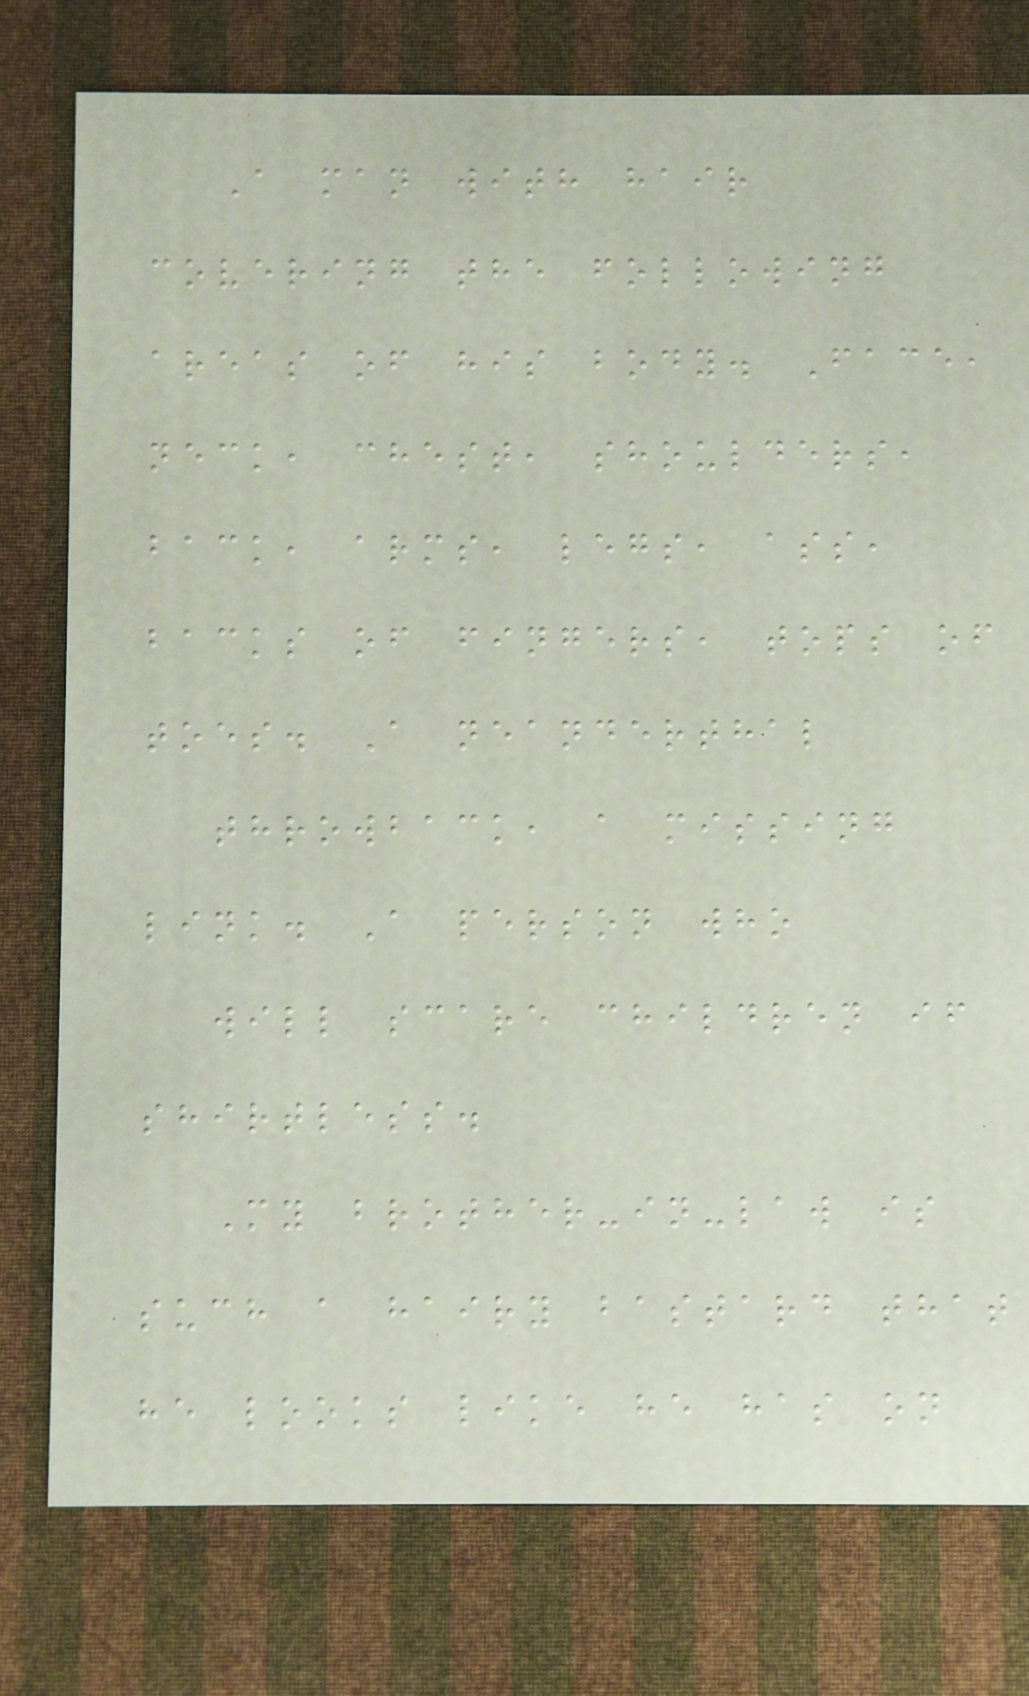A man with hair
covering the following
areas of his body. Face,
neck, chest, shoulders,
back, arms, legs, ass,
backs of fingers, tops of
toes. A neanderthal
throwback, a missing
link. A person who
will scare children if
shirtless.
My brother-in-law is
such a hairy bastard that
he looks like he has on
